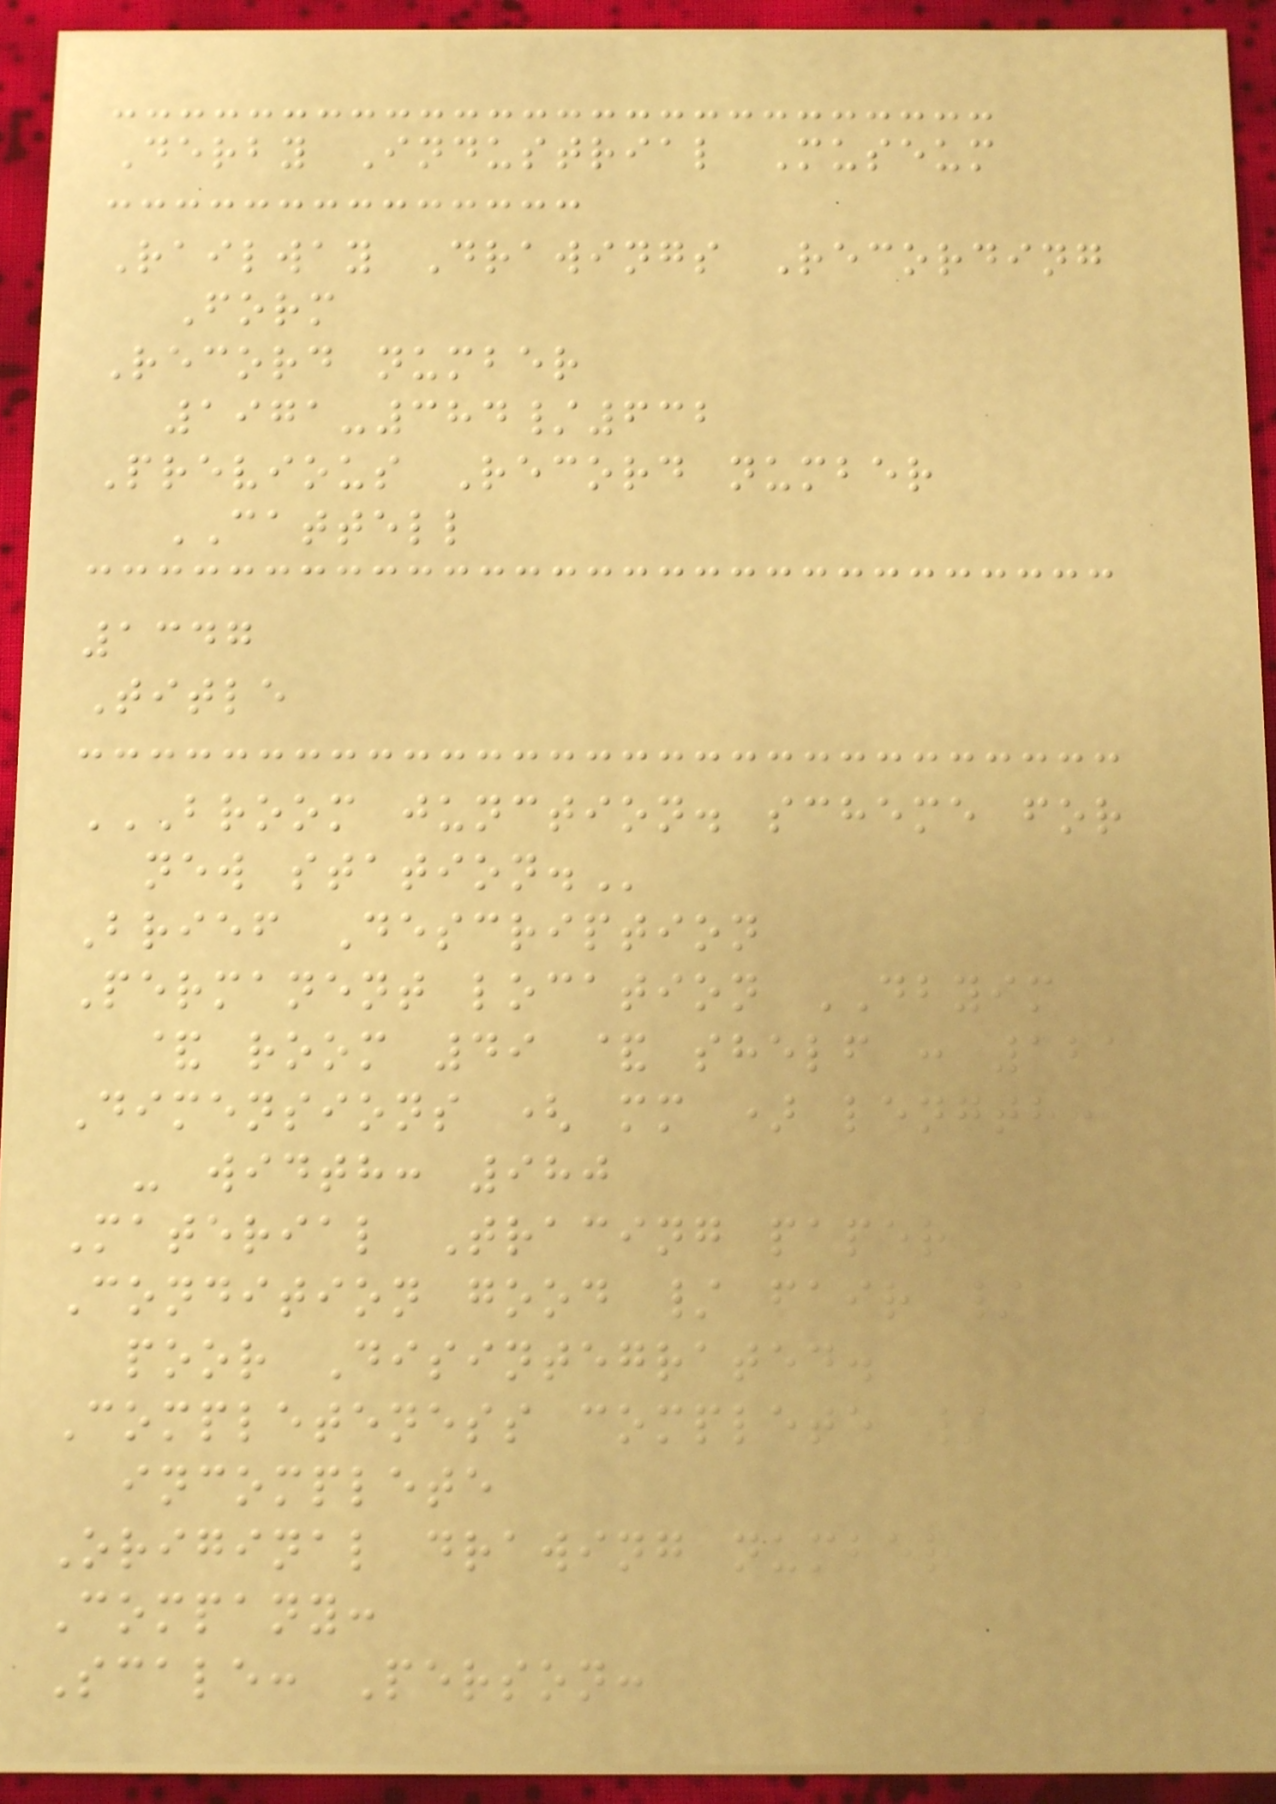Derby Industrial Museum
Railway Drawings Recording
Form
Record number
1971-384/632
Previous Record number
CATTELL
1347
Title
BROOM JUNCTION. SCHEME FOR
NEW STATION.
Brief Description
Permanent location DBYIM
& room 49 & shelf : 121
Dimensions ( mm ) length:
- width: 980
Material Tracing paper
Condition good / fair /
poor Disintegrated.
Completeness complete /
incomplete
Original drawing number
Company:
Scale: Person:
